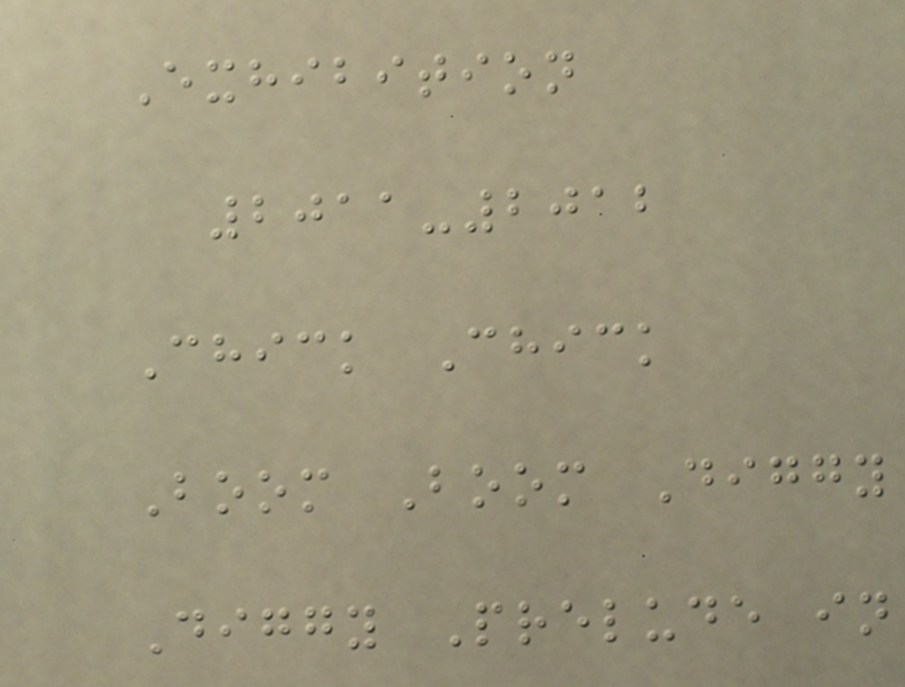Exhibition
2011-2012
Chick Chick
Boom Boom Diggy
Diggy Prelude in
